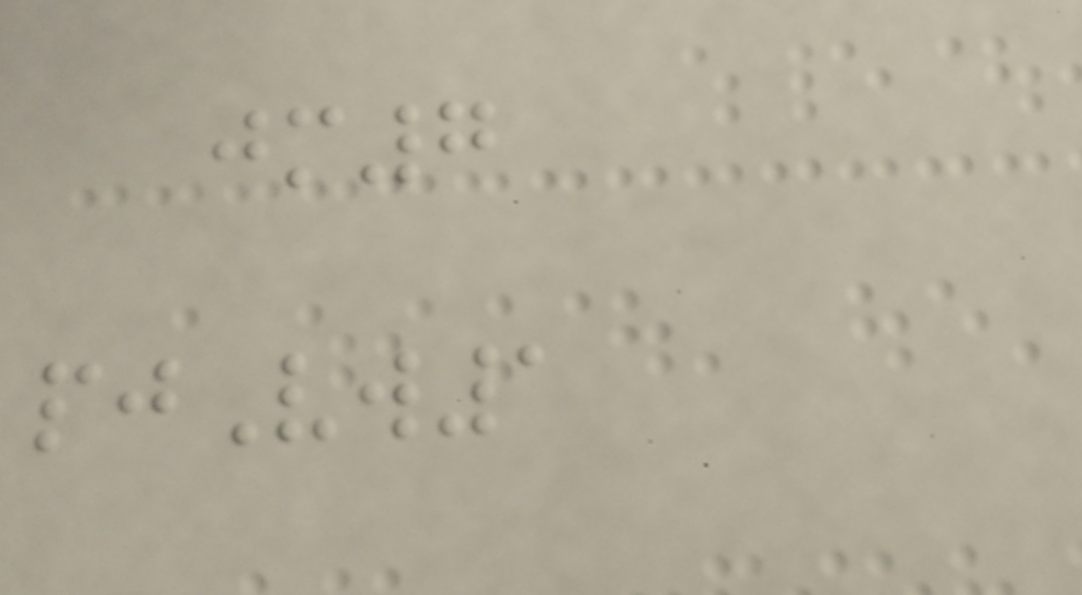jm7
pjVw1
